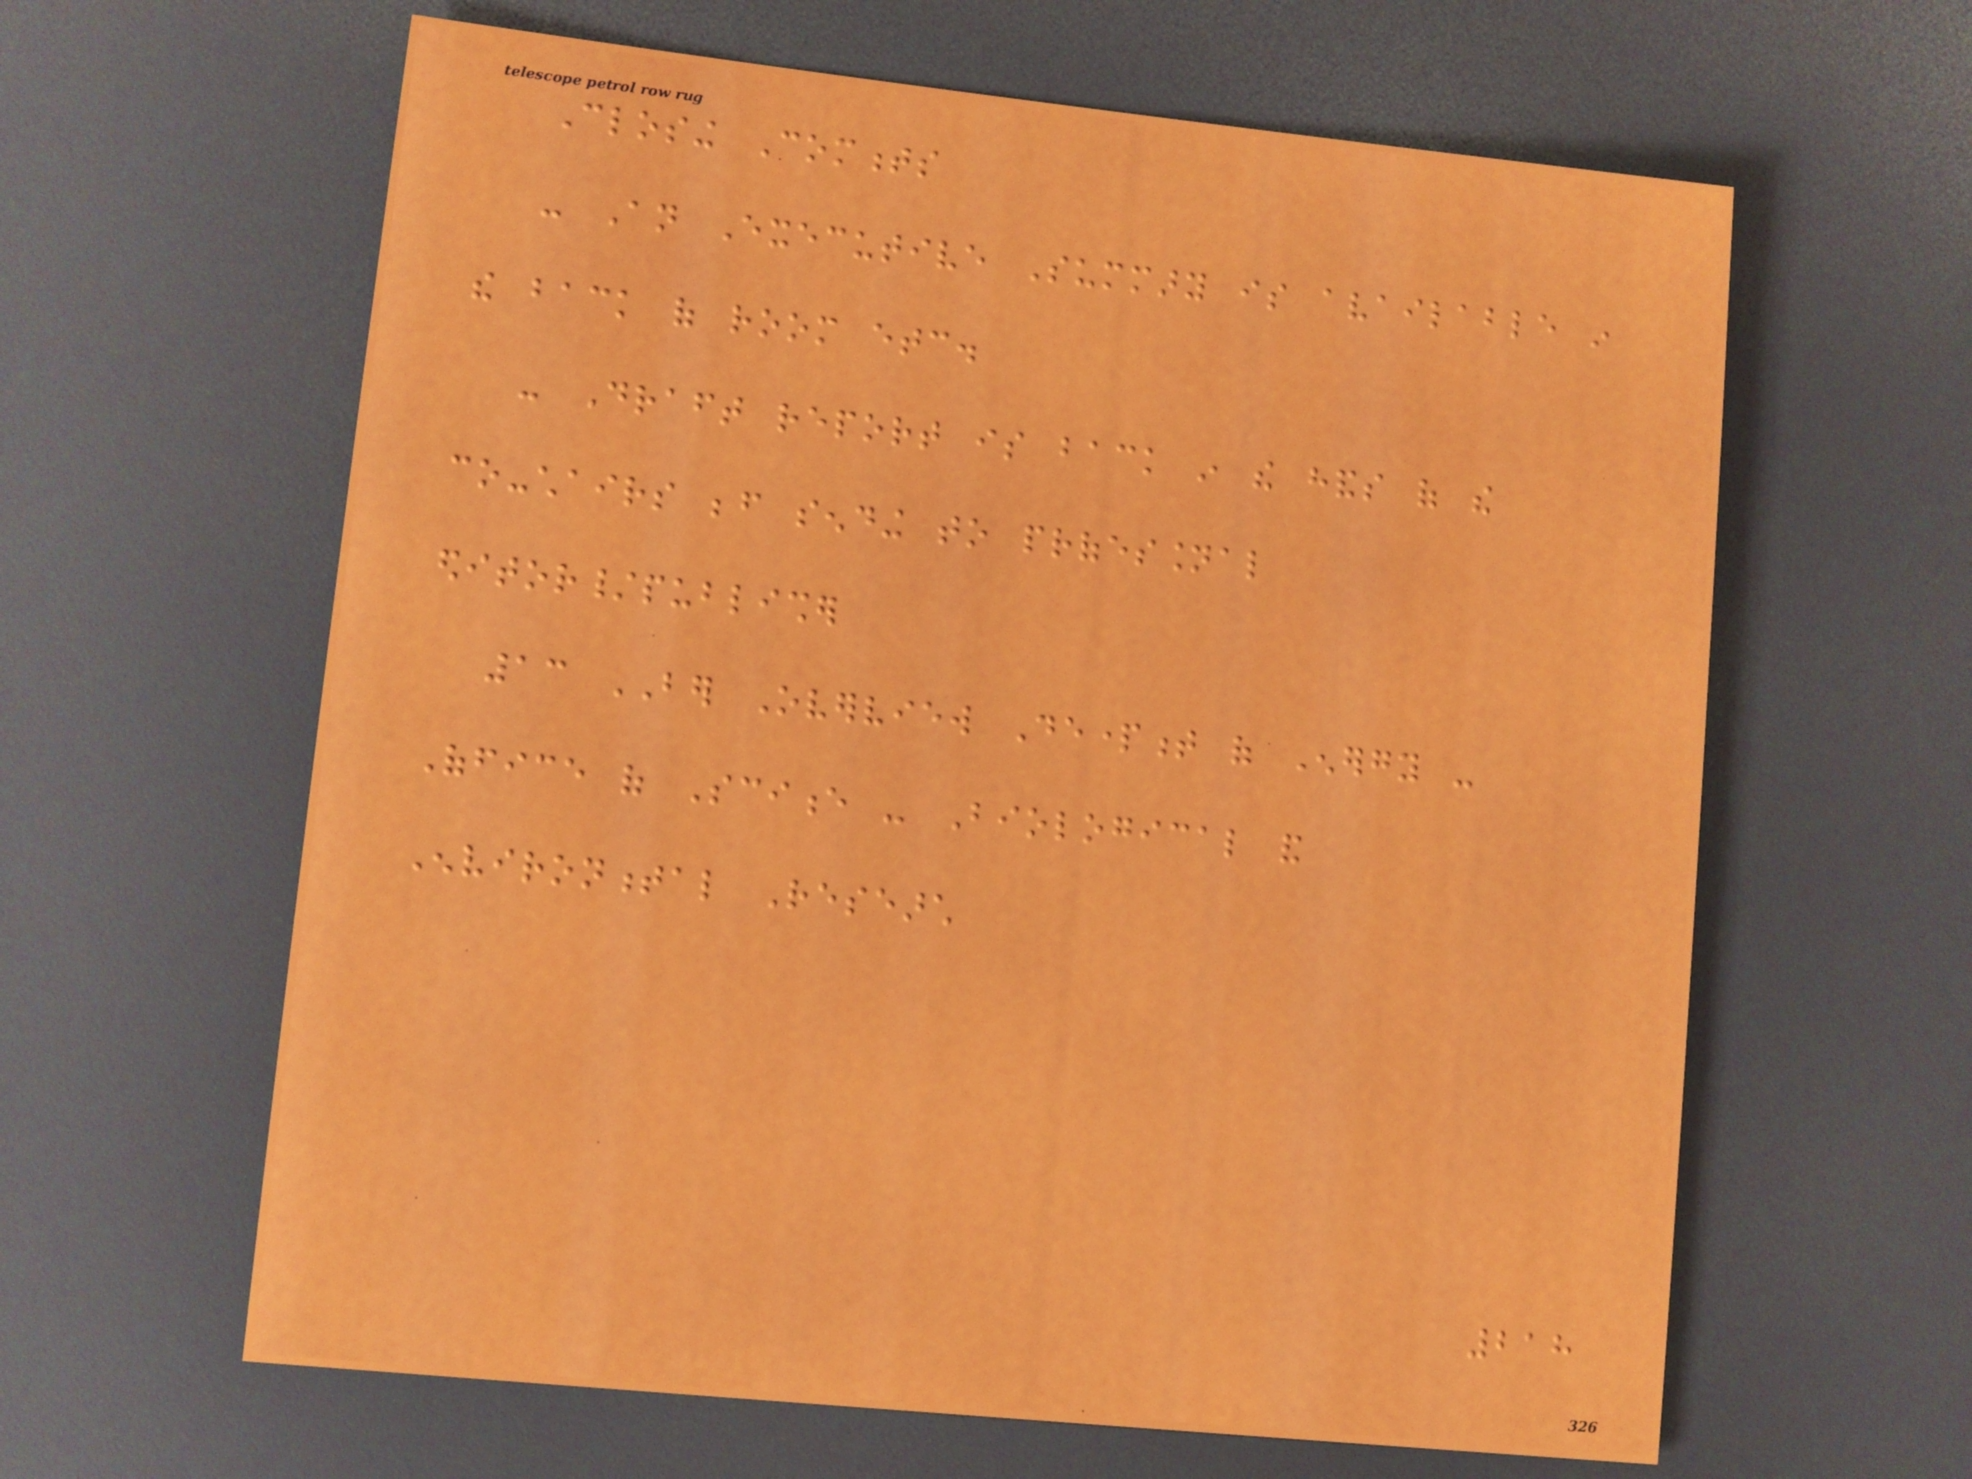Closing Comments
- An Executive Summary is available in
the back of room etc.
- Draft report is back in the hands of the
co-chairs before sending to professional
editor/publisher
13 BER Overview Department of Energy -
Office of Science - Biological and
Environmental Research
218
